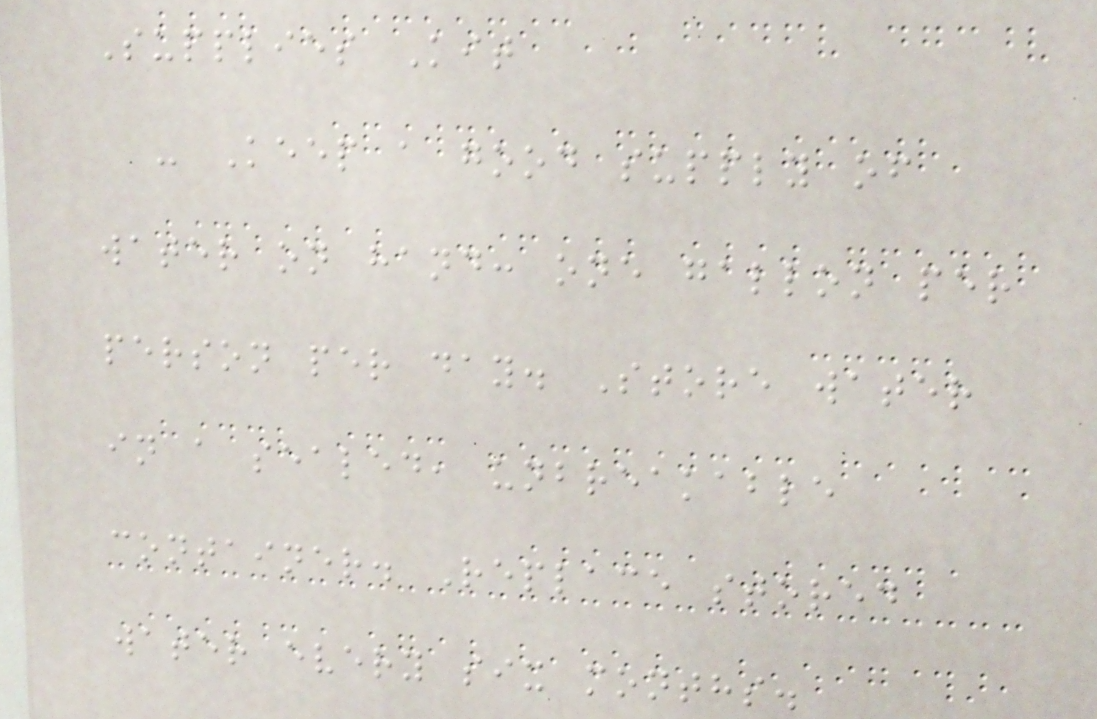Supplies Kit
- Keep a good supply of
water on hand: one gallon per
person per day. Store water
in a sealed, unbreakable
container. Replace stored
water every six months.
